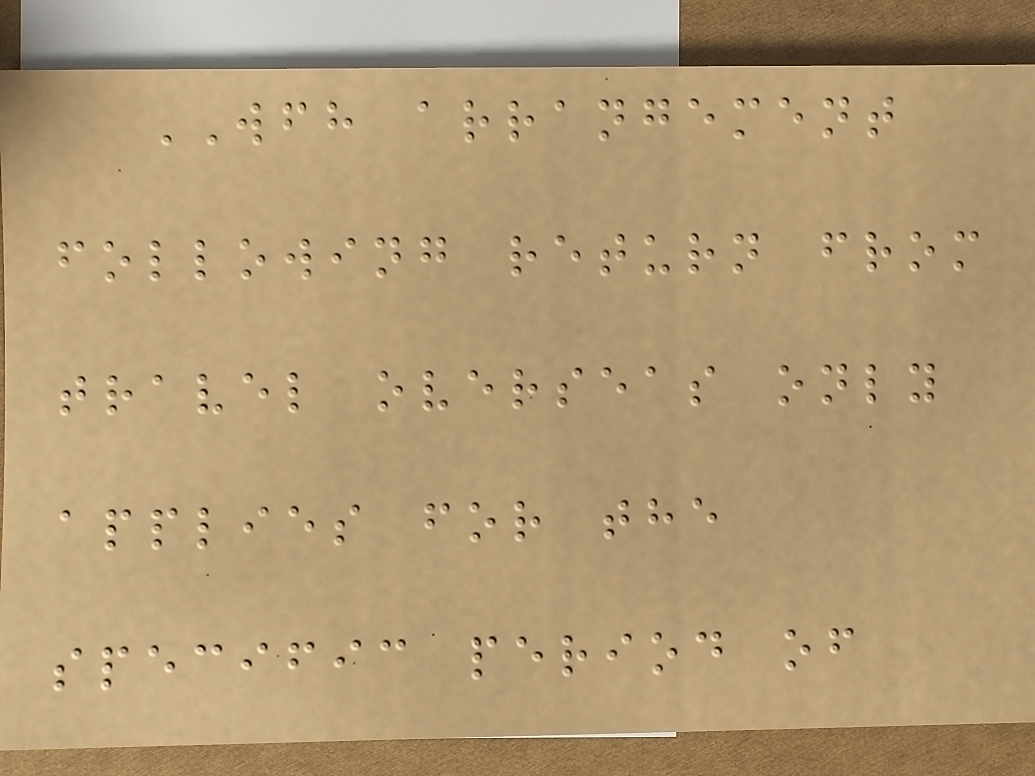WFH arrangement
following return from
travel overseas only
applies for the
specific period of
